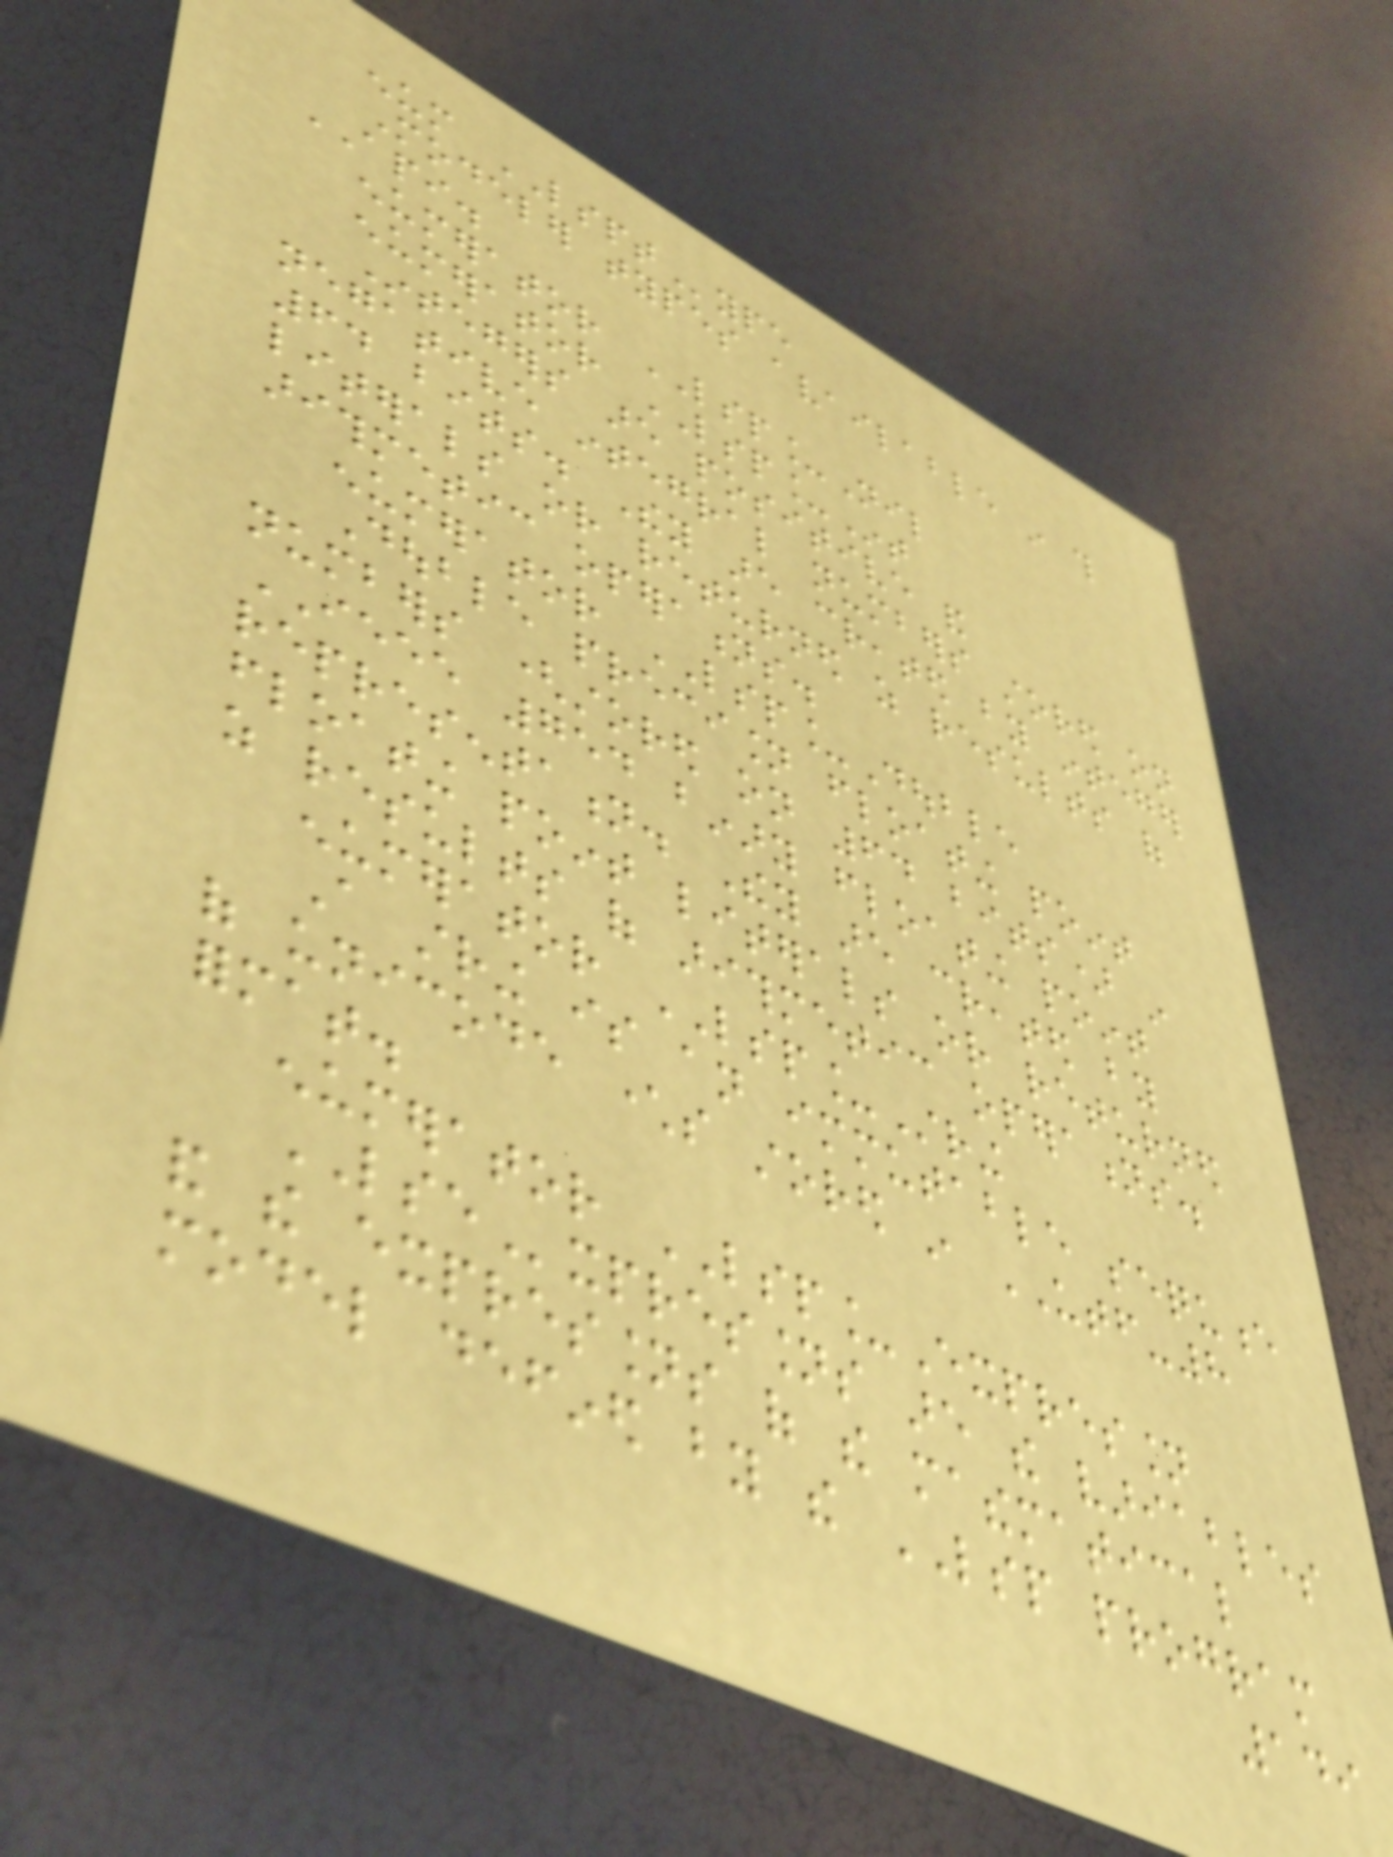enum LSPType
Modeler types available in this
API.
enumerator LSP_Nil
enumerator LSP_Int
Integers are positive and
negative integral numbers stored on
64 bits. They are created by integer
literals or returned as results of
arithmetic operations.
enumerator LSP_Double
Double precision floating point
numbers (stored on 64 bits) in
IEEE 754 binary floating point
representation. They are created by
floating point literals or returned
as results of arithmetic operations.
enumerator LSP_String
A string is an immutable sequence
of unicode characters stored in UTF-8
format.
enumerator LSP_Expression
LSExpressions are the variables
and the expressions of the mathematical
model defined by the LSP program
149
